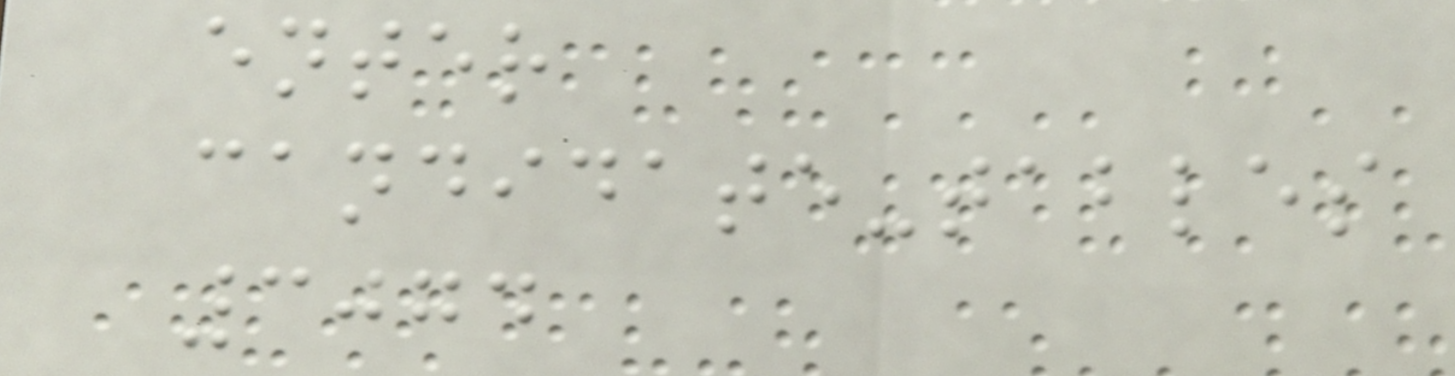enter
candidate-tables
3074
